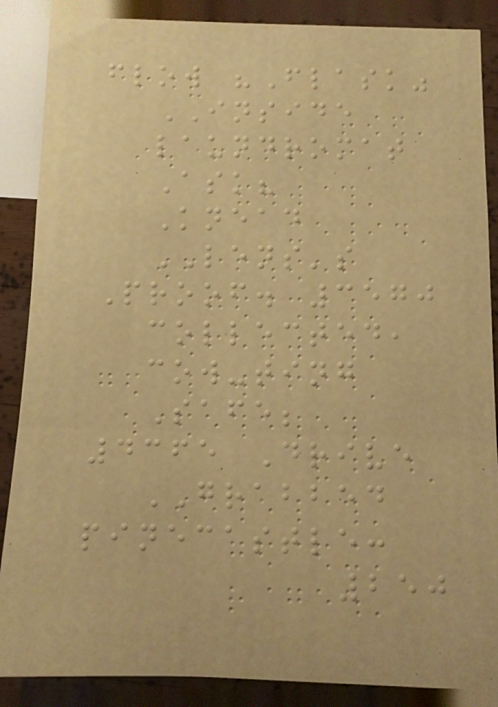flow "Flask"
INSIDE
laundromat
Ask?
Knead
LENS's
Proof. 3570
collected,
cow-ting
Safe;
4365 Drive
GRABBED
pinecastle:
250
